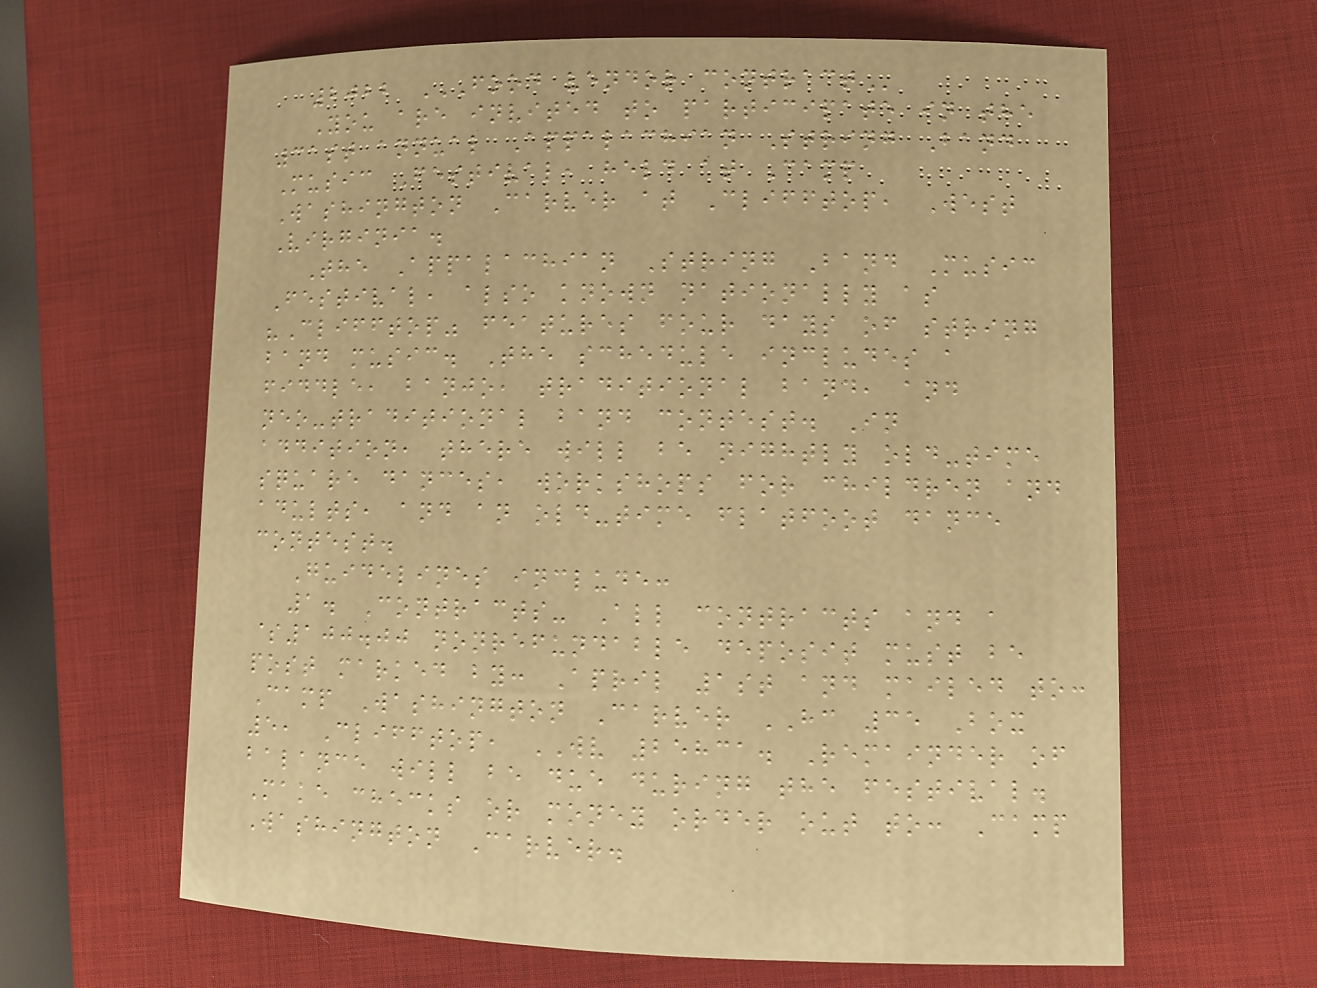2022 FOOD VENDOR CONTRACT
You are invited to participate in the
31st annual Appalachian String Band
Music Festival, held at Camp
Washington Carver at Clifftop, West
Virginia.
The Appalachian String Band Music
Festival, also known nationally as
"Clifftop" features four days of string
band music. The schedule includes a
fiddle, banjo, traditional band, and
neo-traditional band contest. In
addition, there will be nightly old-time
square dances, workshops for children and
adults, and an old-time flatfoot dance
contest.
Guidelines include:
1. Contracts- All contracts and a
$100.00 nonrefundable deposit must be
post marked by: April 1st and mailed to:
Camp Washington Carver HC 35 Box
5, Clifftop, WV 25831. Remainder of
balance will be due during the festival.
Make checks or money order out to: Camp
Washington Carver.
